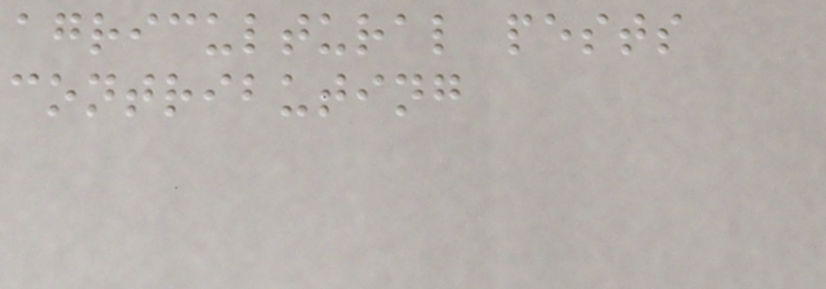agricultural pests
contributing
